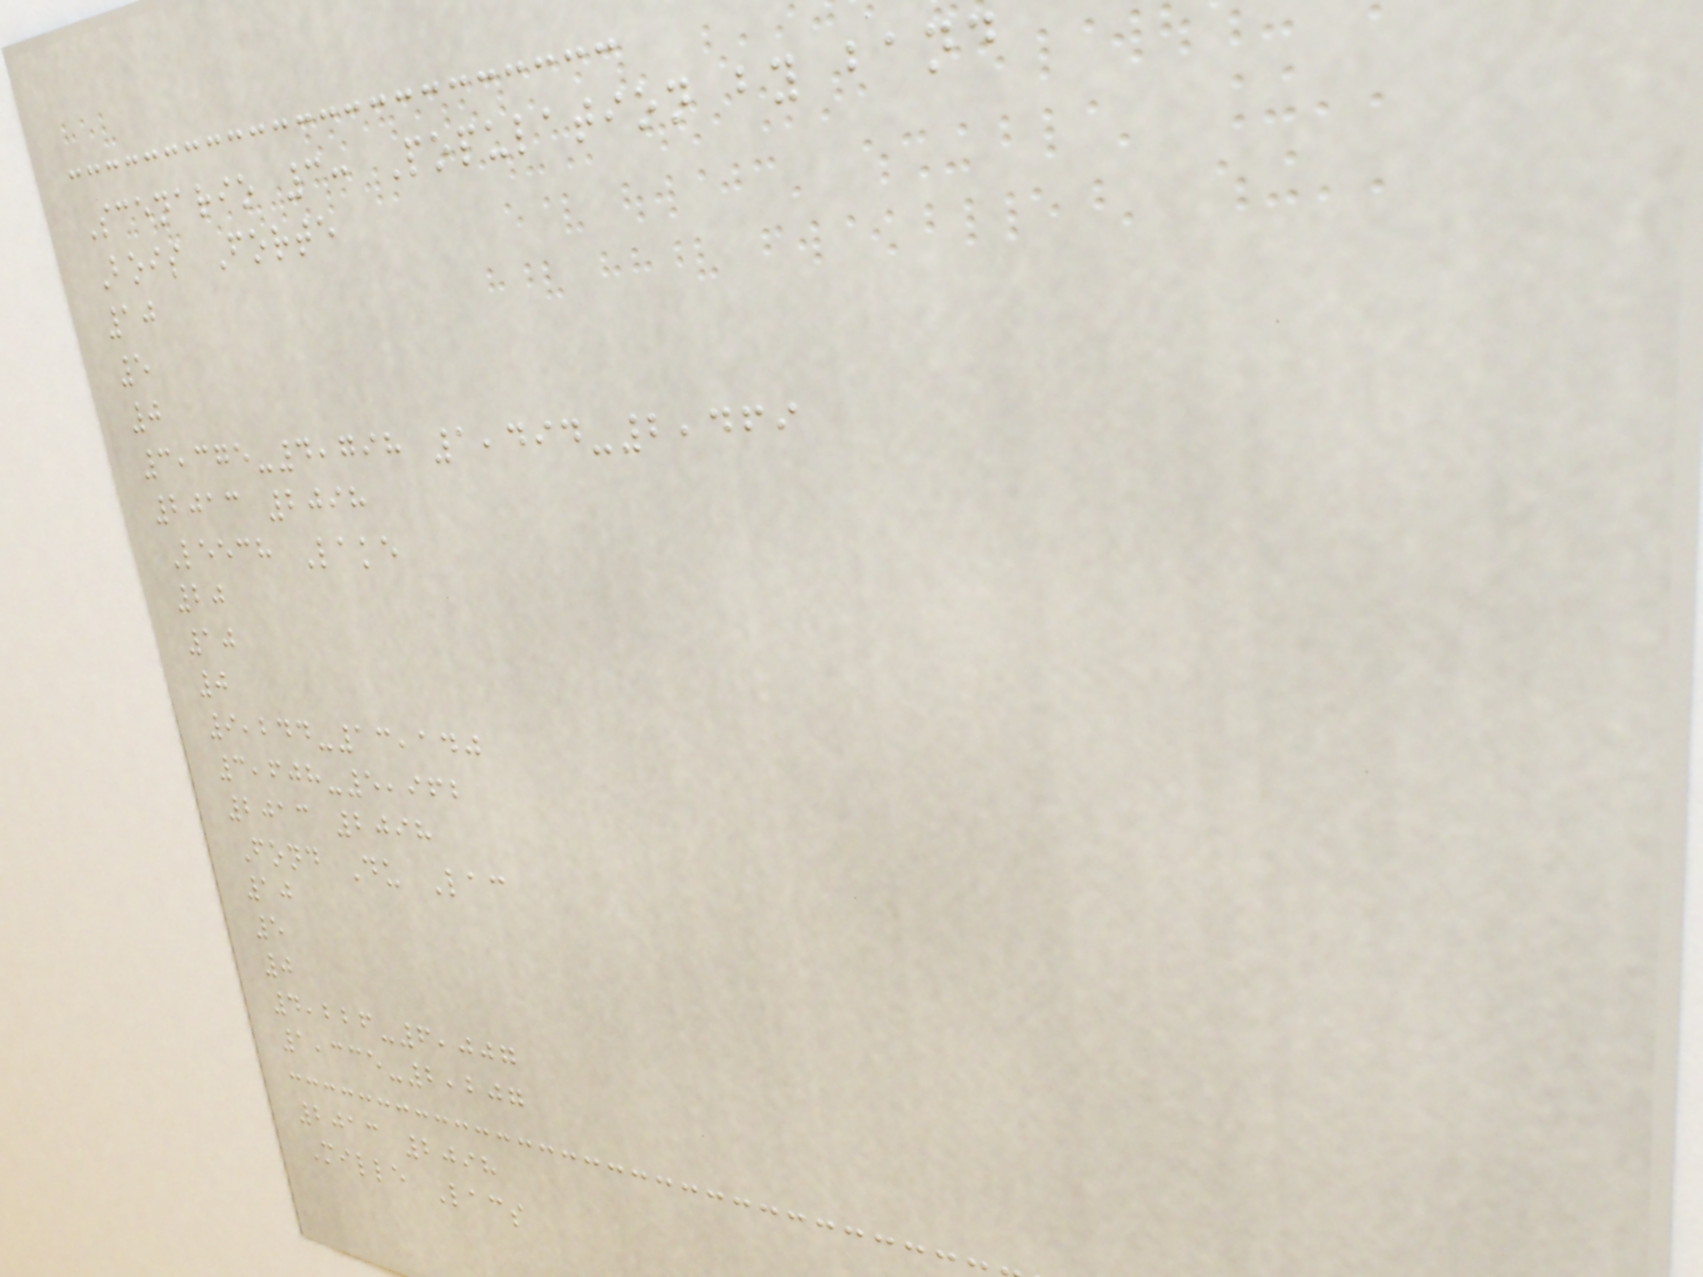Scenario 3: Population by band
Bois Forte
10
5
0
3,375-4,798 1,494-2,469
2013 2098
Leech Lake
20
10
0
9,244-13,140
3,608-5,962
2013 2098
Fond Du Lac
10
5
0
4,226-6,007
1,335-2,207
2013 2098
Mille Lacs
